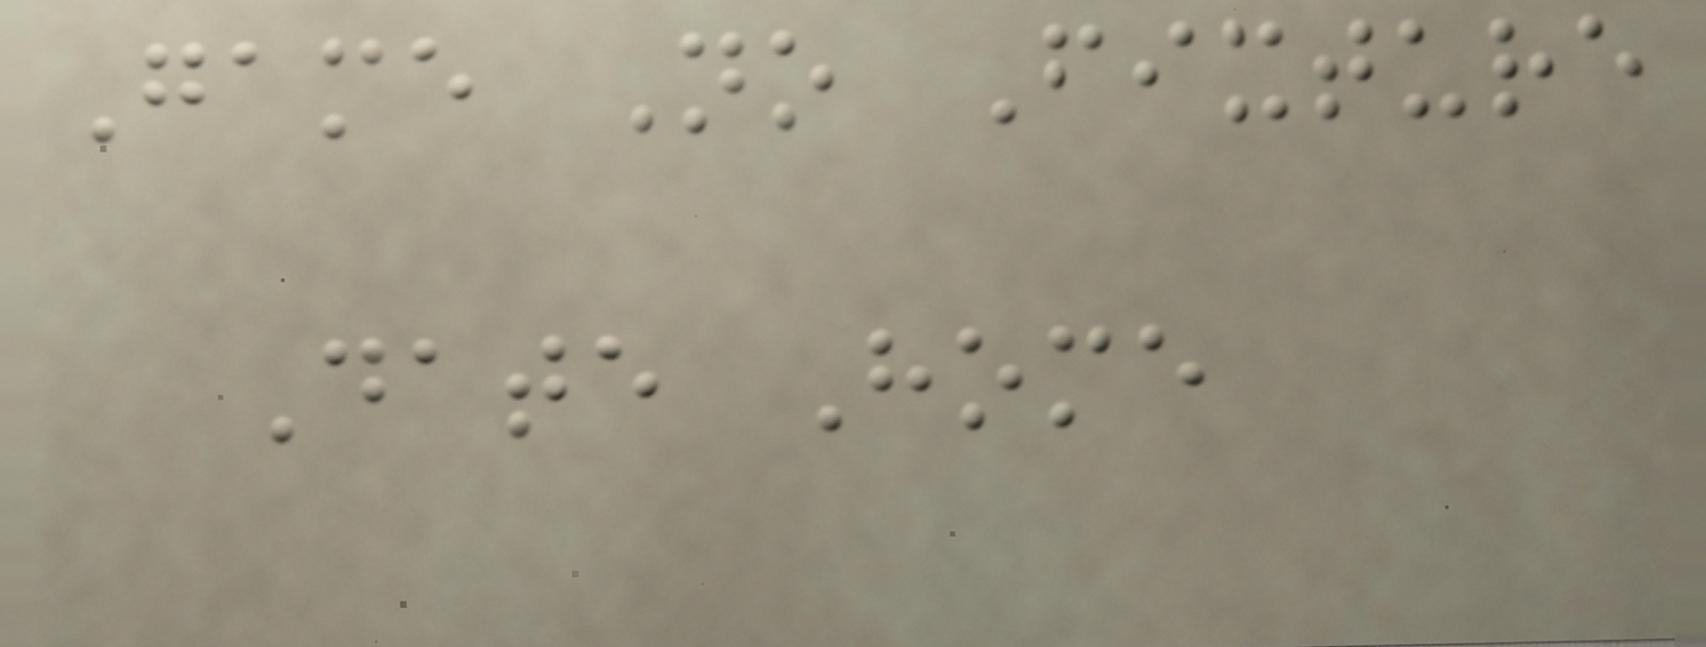Game No Fixture
Date Home
